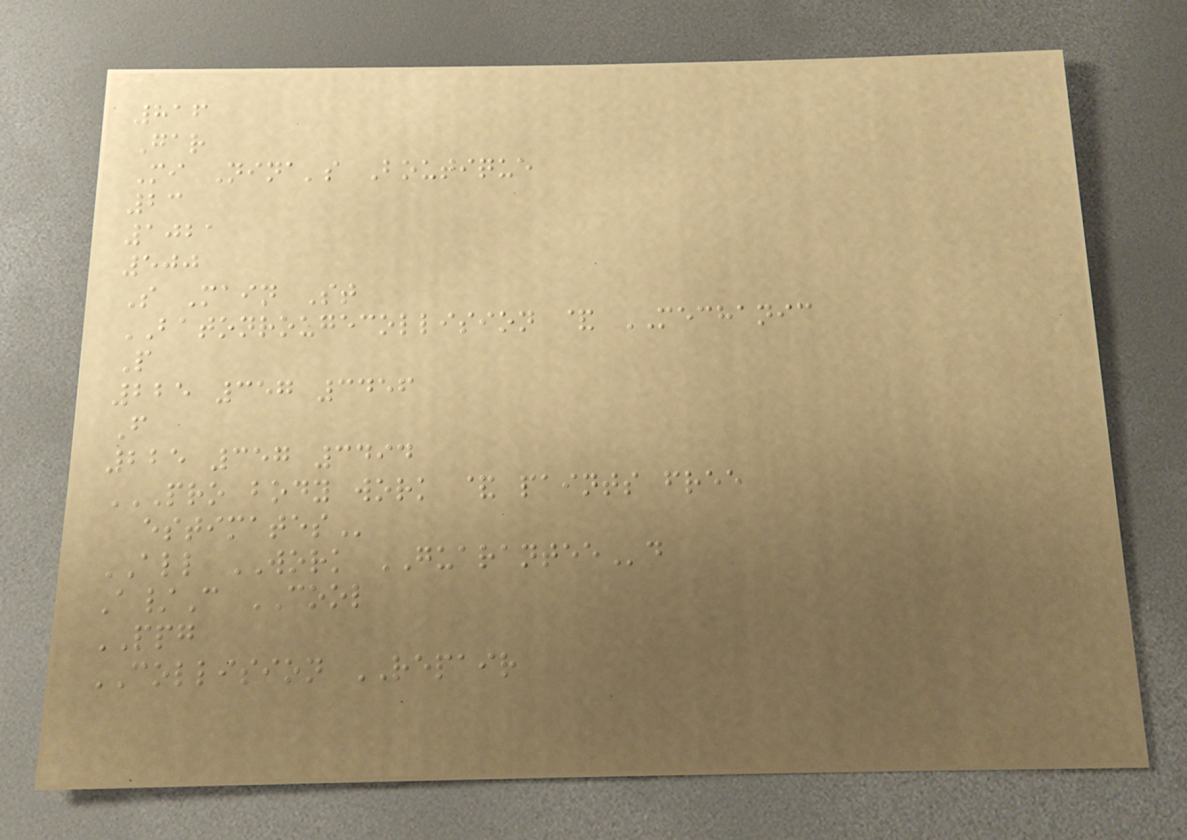816
Gar
Mi Nina's Boutique
23
1021
500
S Main St
BATONROUGECOLLISION & MECHANIC
P
225 357 3456
F
225 357 3494
PRO BODY WORK & PAINTS FREE
ESTIMATES
ALL WORK GUARANTEEd
A/C COOL
PPG
COLLISION REPAIR
